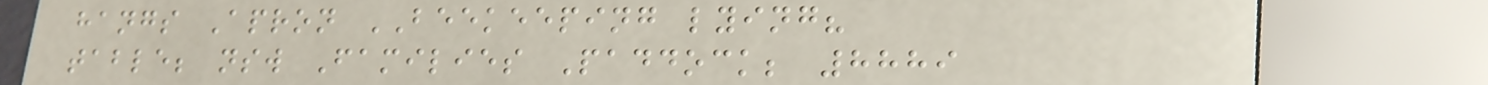hangs Apron BEEKEEPING lying?
table; nsw Families Paddock; 8889
